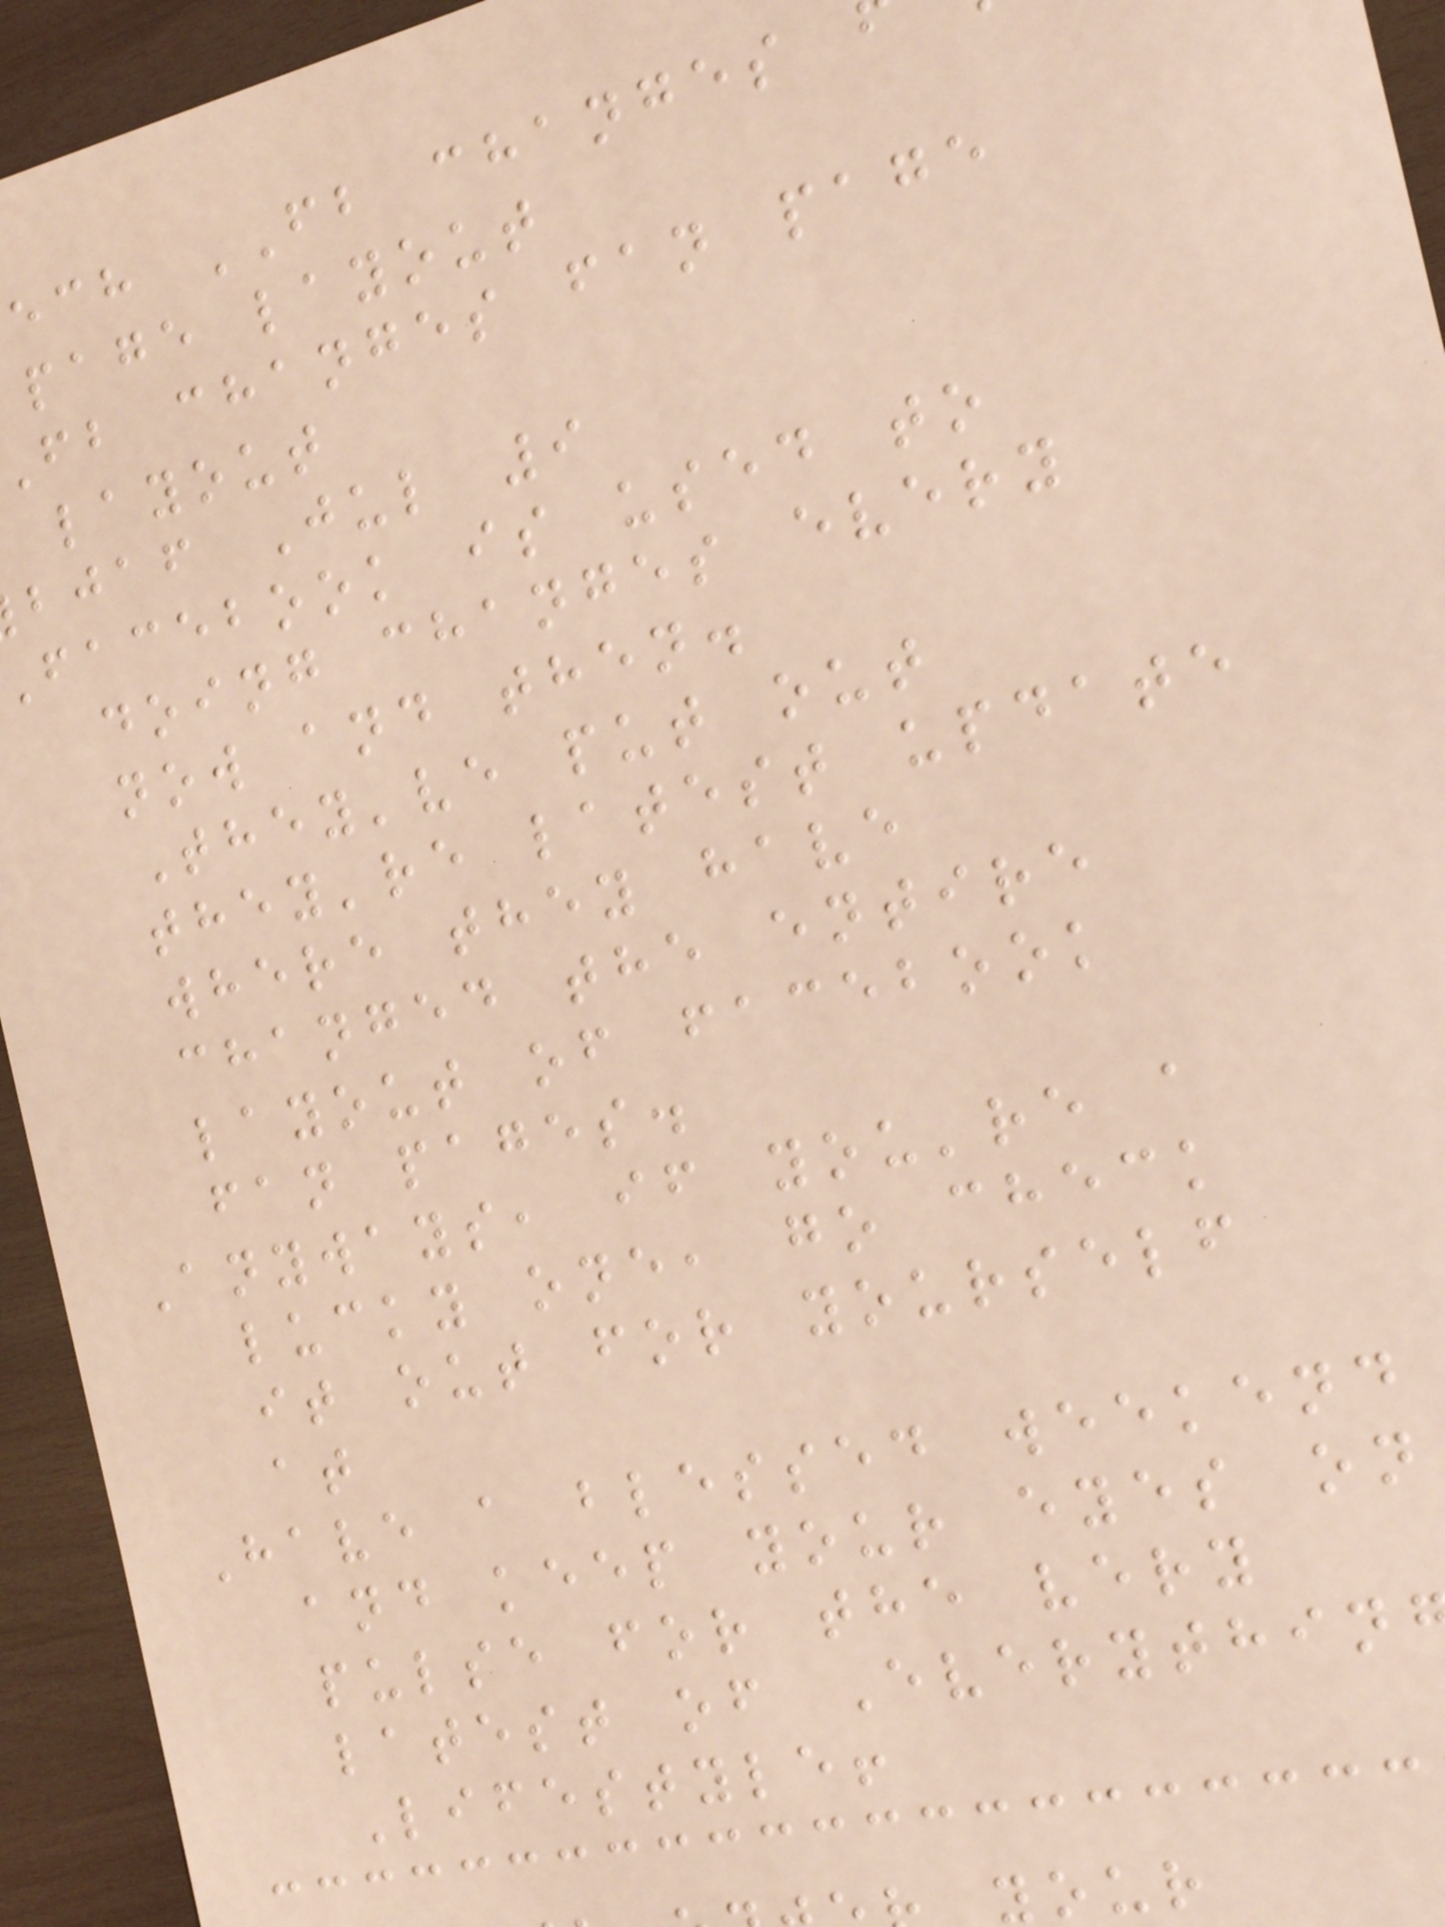ech FB changes
page layout
fb changes fan page
layout
bjaf Jul 9
facebook is used to
doing changes every
now and then.
They've put out
they're latest update
where they have
changed the entire
layout of facebook
fan pages.
Anyways, if you're a
lucky one, go check
it out for yourself
at
Have a blessed weekend
and keep your eyes on
pulse for the very
latest of Everythin
Lifestyle!
